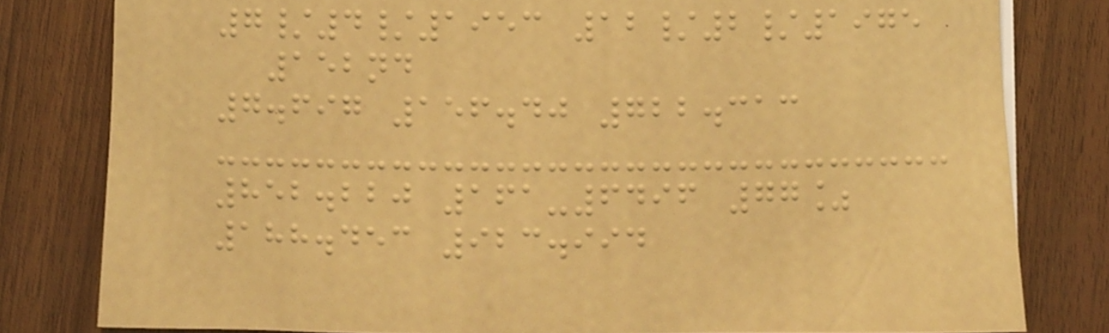7/4/1953 12/2/1975
152nd
7.697 156.40 722.313
852.220 161-6496 77%
188.453 923.994
